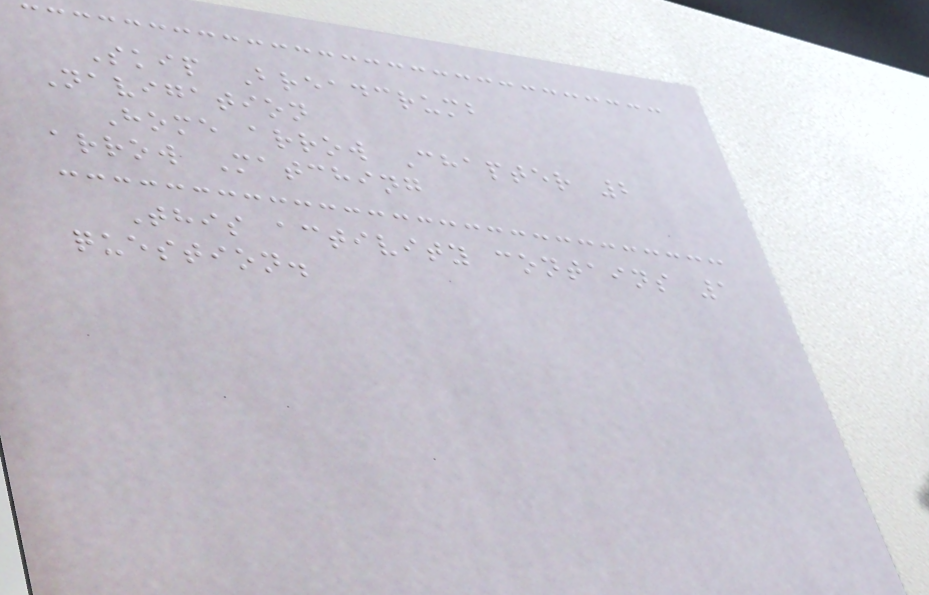Skip Breadcrumb
Navigation
Home arrow Chapter 2
arrow Matching
This activity contains 1
question.
